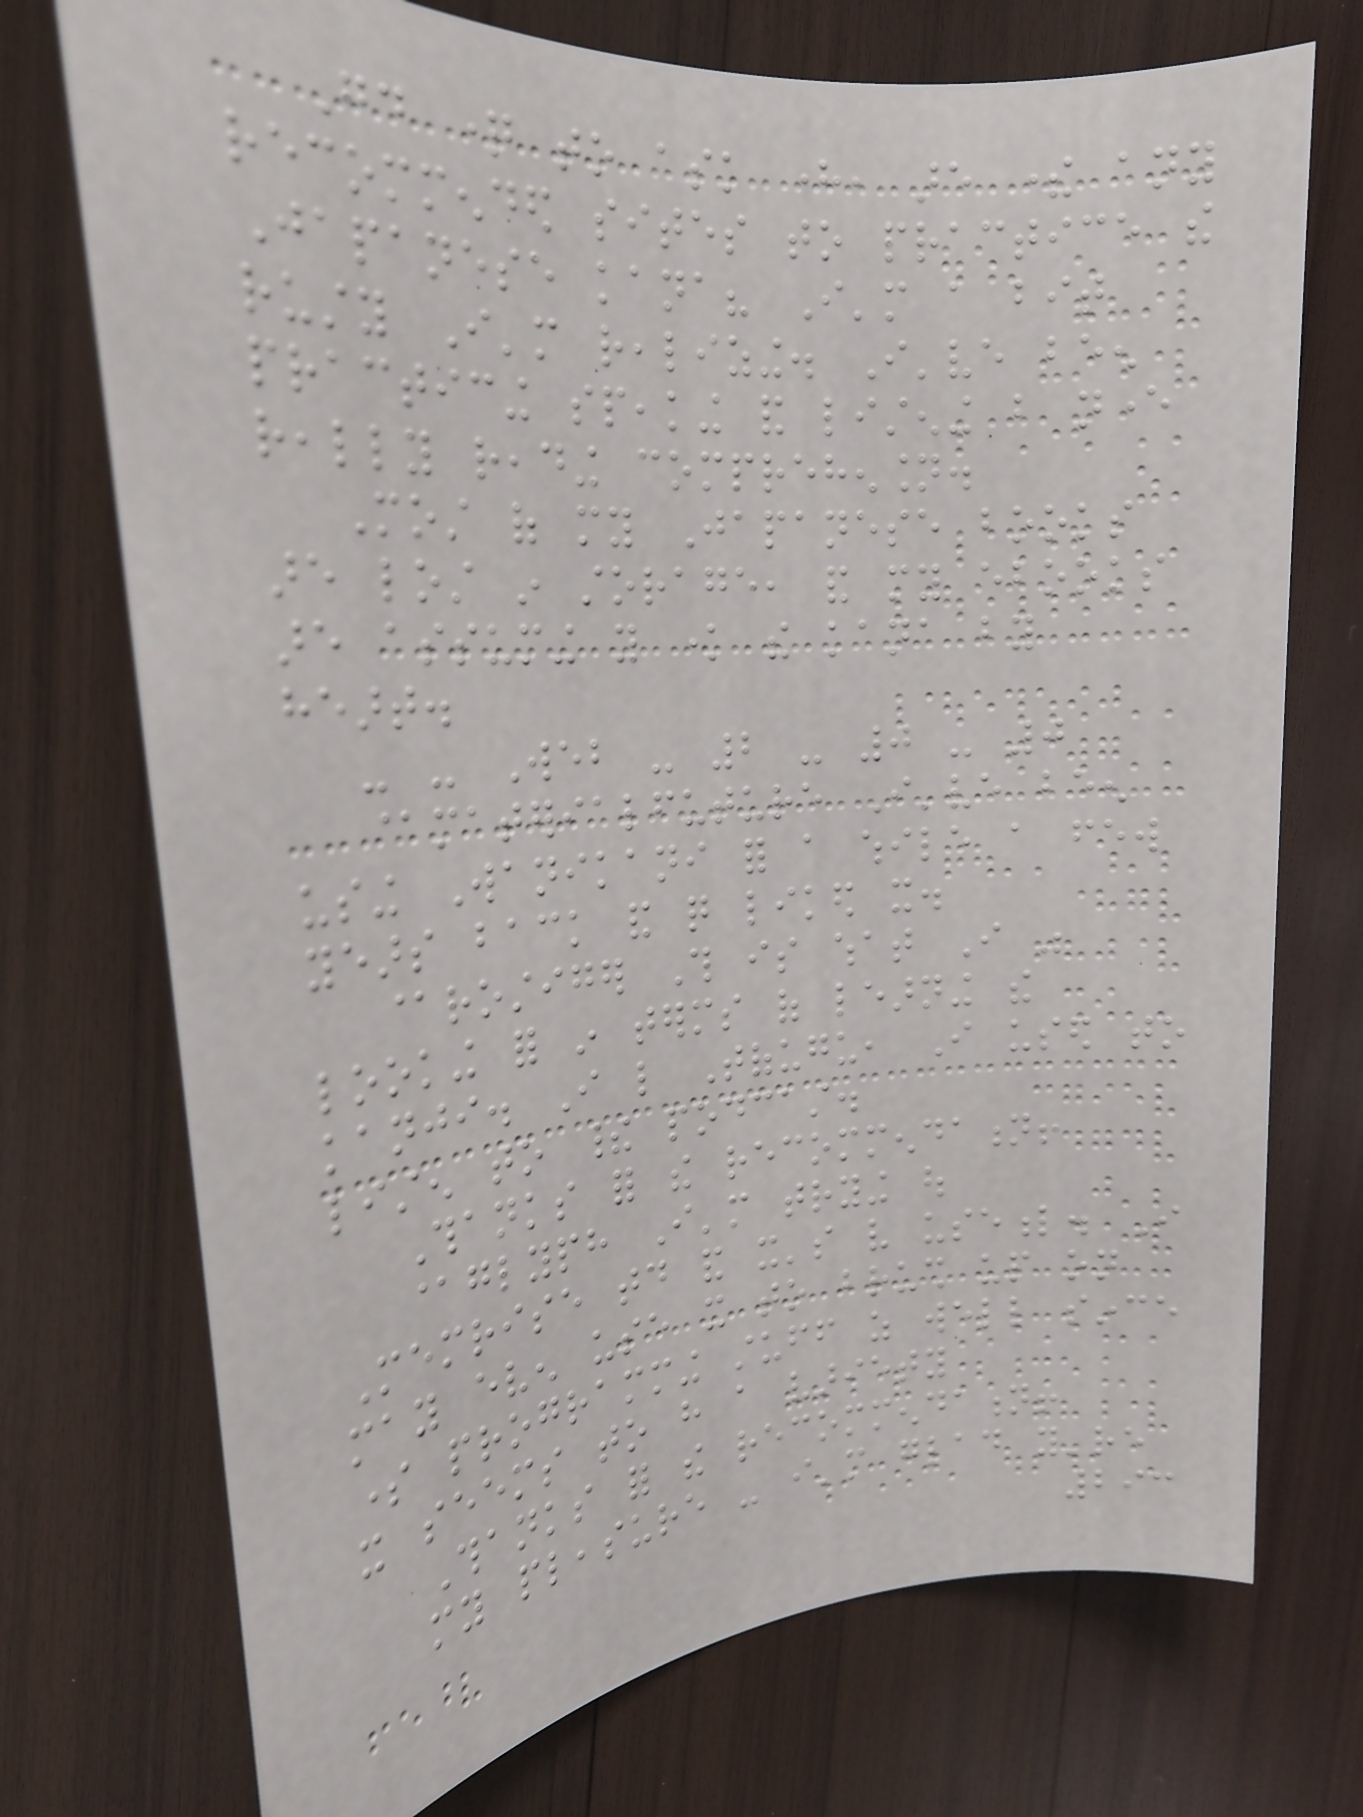Good question to ask here, are there any
recommended sites to practice the
Japanese kana? I'm a bit
rusty I'm realizing. I've been
practicing speaking and listening but never
really reading comprehension.
Most of my Japanese books
are lost in storage, and my ebooks
are assuming you know the kana by
heart.
- - Web - 2 - 0 - 0
@materialfuture I've been
using Wanikani for a while a few
years back and quite liked it.
@rostiger This is what I was
looking for in terms of learning the
kanji. I like Tofugu, I used to
listen to their podcast.
Thanks for the recommendation!
@glyph I'm trying out
Memrise today and it's very useful. I
may even use it to brush up on
some programming stuff as well since
it seems to have a variety
Thanks for the recommendation!
my pleasure - i'm glad you're
293
